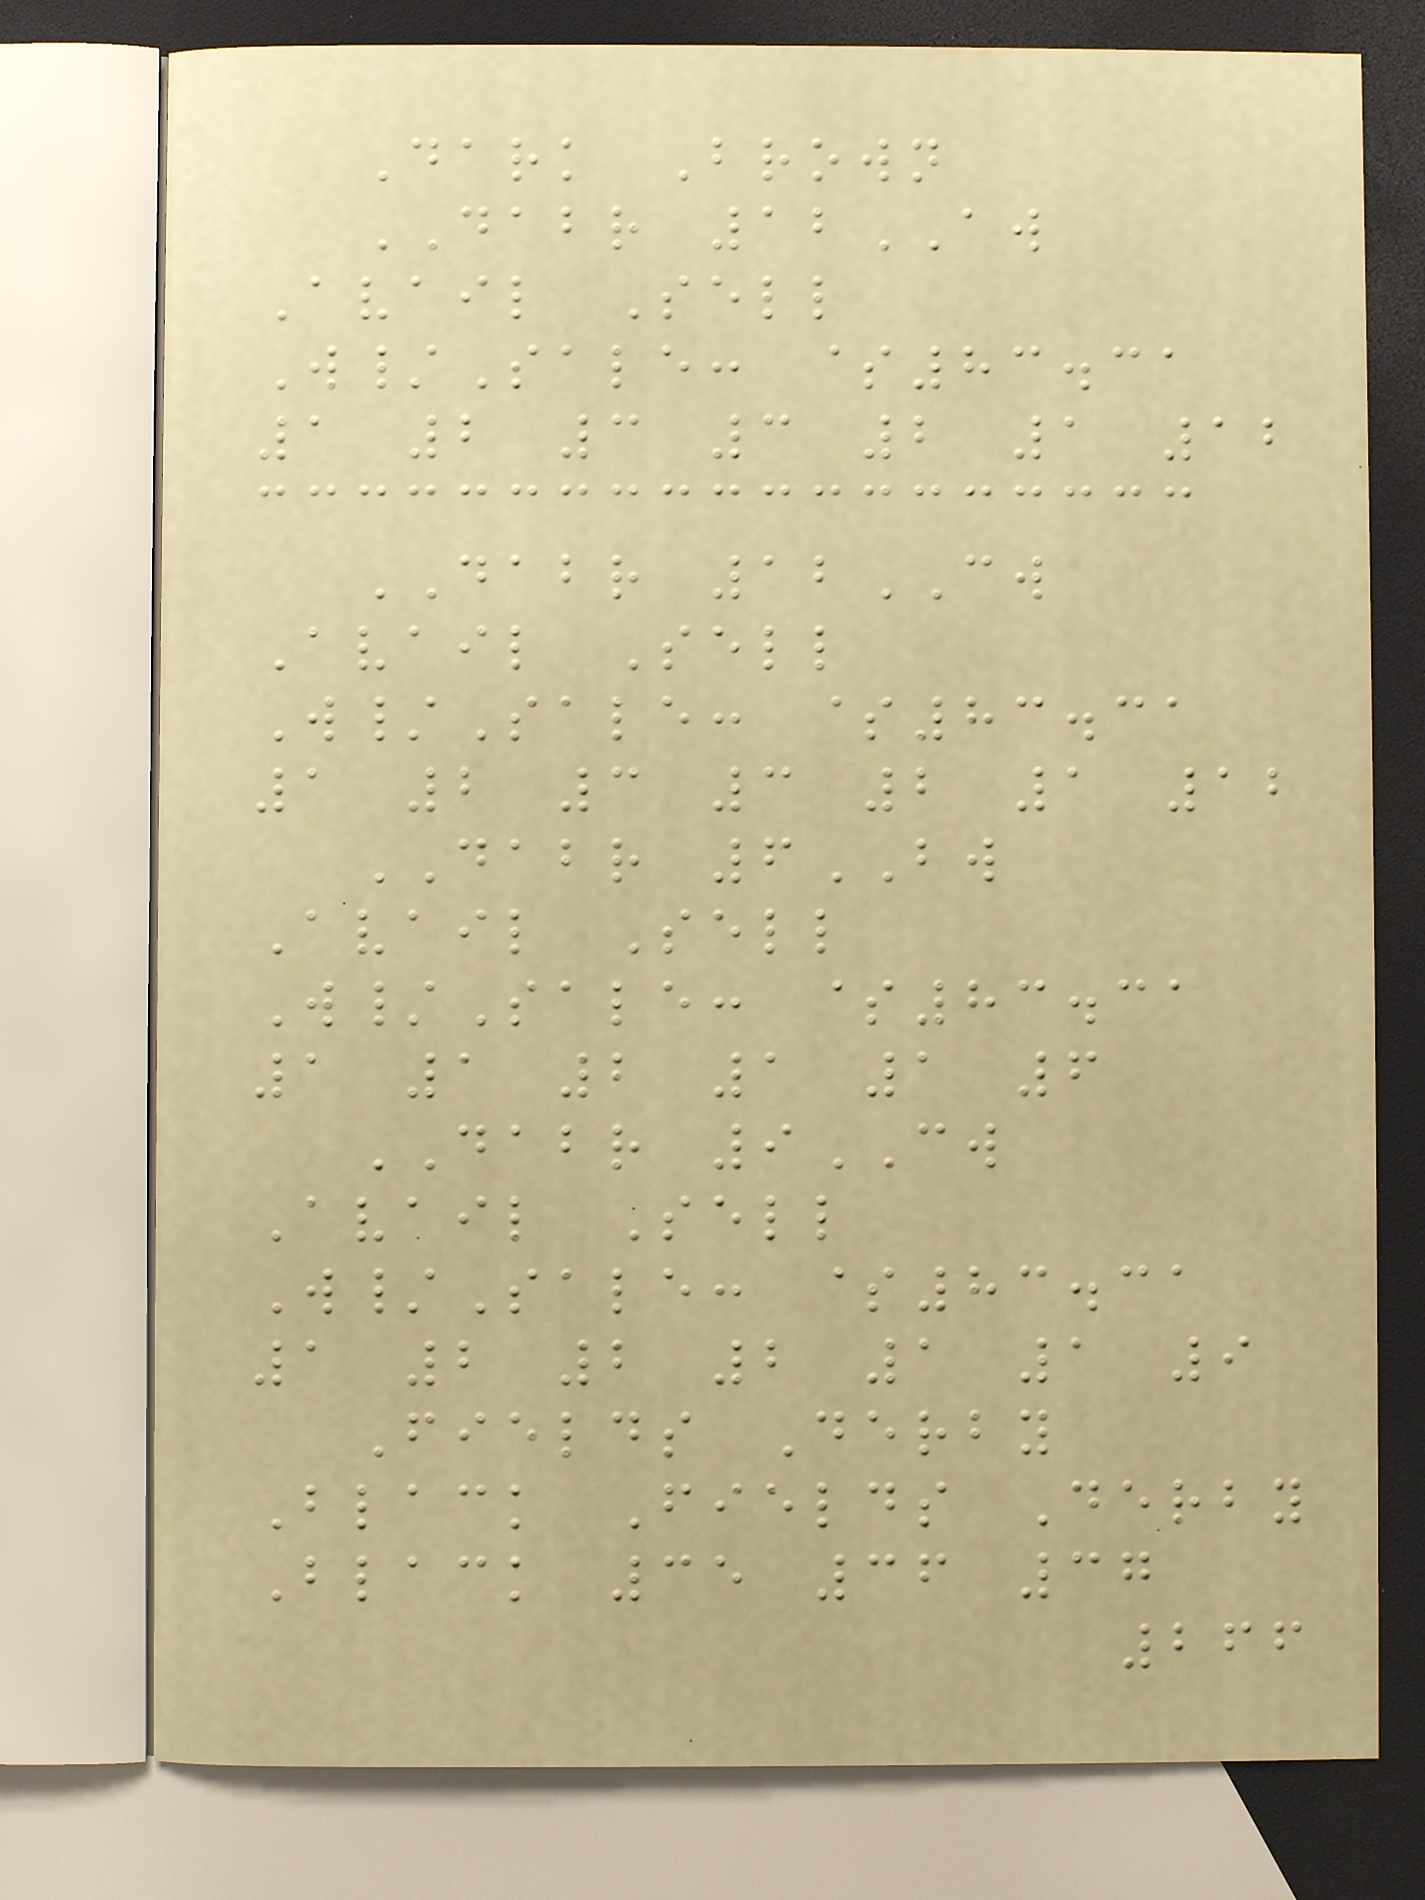Dark Brown
DABR 12AW
Avail Sell
W/Sale: $83.31
1 2 3 3 2 1 12
DABR 12CW
Avail Sell
W/Sale: $83.31
1 2 3 3 2 1 12
DABR 6BW
Avail Sell
W/Sale: $83.31
1 1 2 1 1 6
DABR 9CW
Avail Sell
W/Sale: $83.31
1 2 2 2 1 1 9
Fields Derby
Black Fields Derby
Black 35 36 37
266
